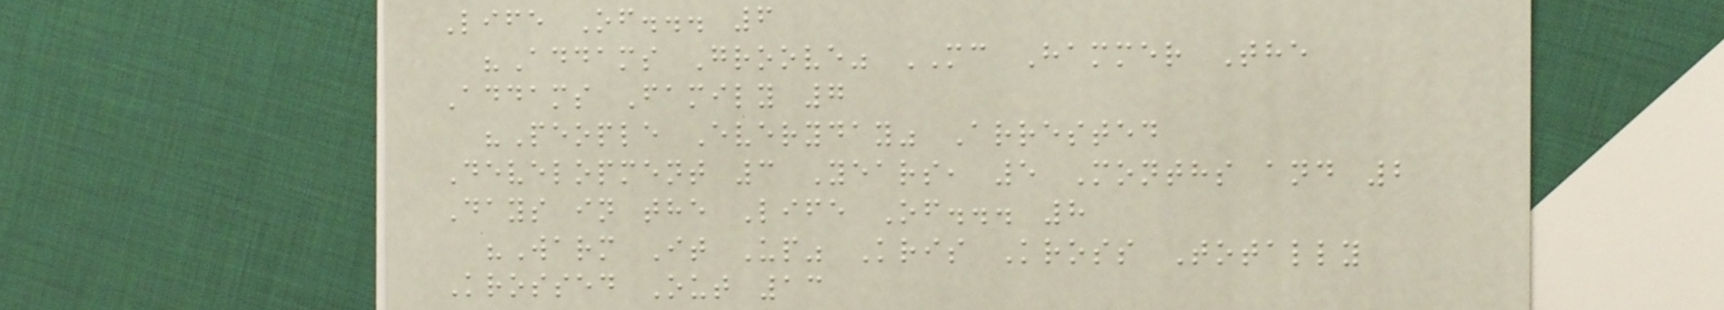Life Of... 6
"Addams Groove" MC Hammer The
Addams Family 7
"People Everyday" Arrested
Development 3 Years, 5 Months and 2
Days in the Life Of... 8
"Warm It Up" Kris Kross Totally
Krossed Out 13
